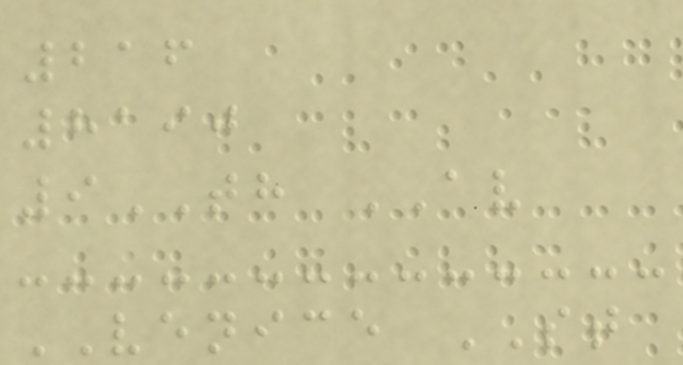216
8190
9TH AV
VENICE ST
